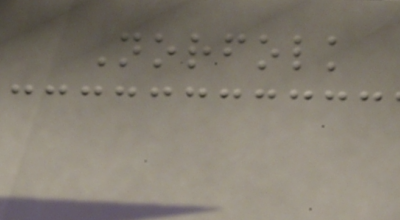Norfolk
